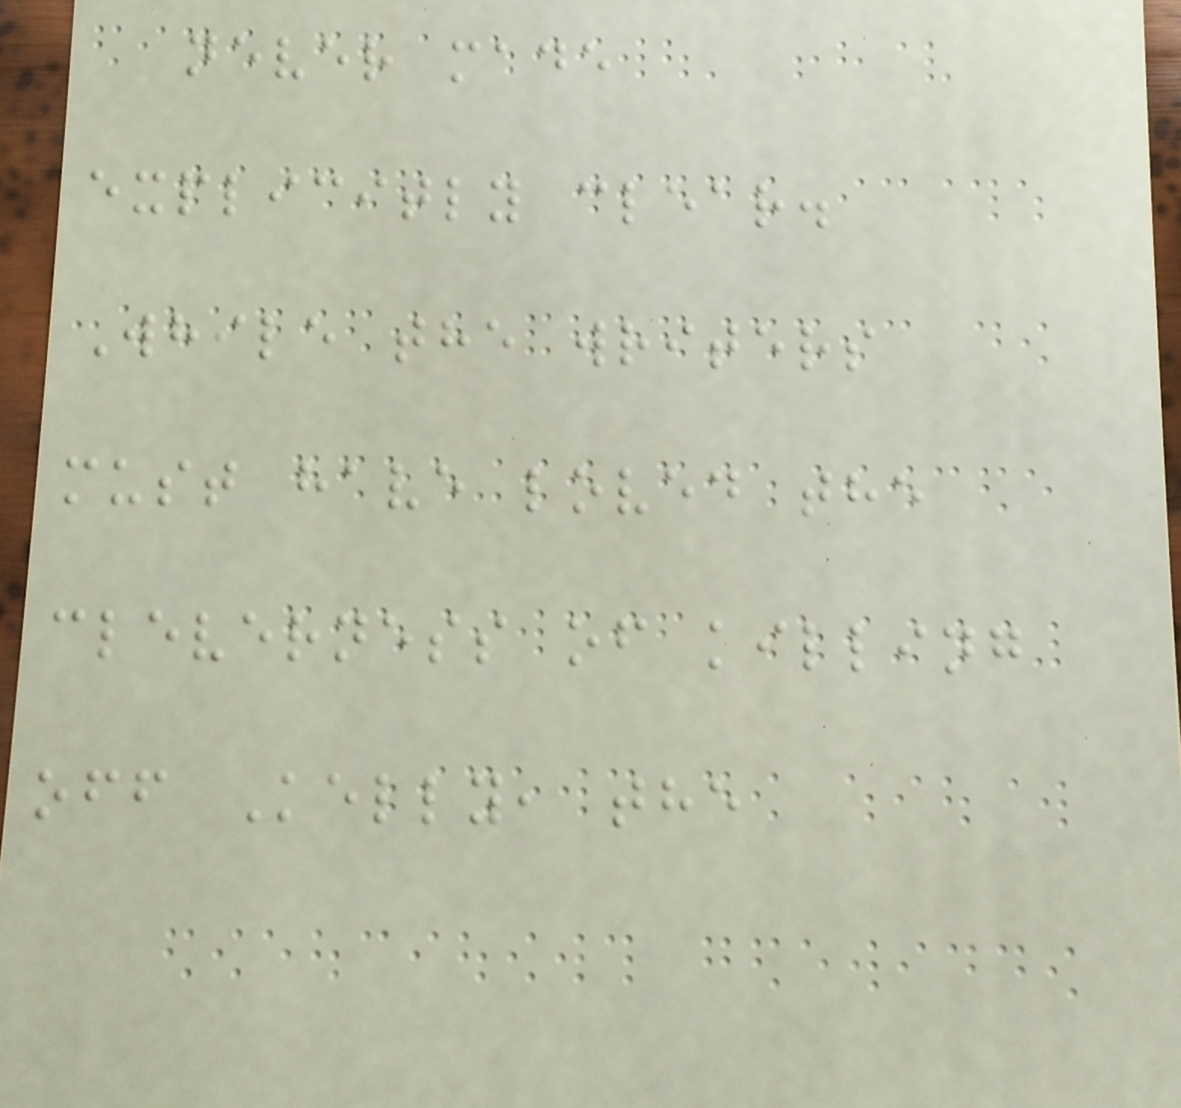never made
explicitly clear.
While the writers
must have loved the
cleverness of killing
off Kelly, the
